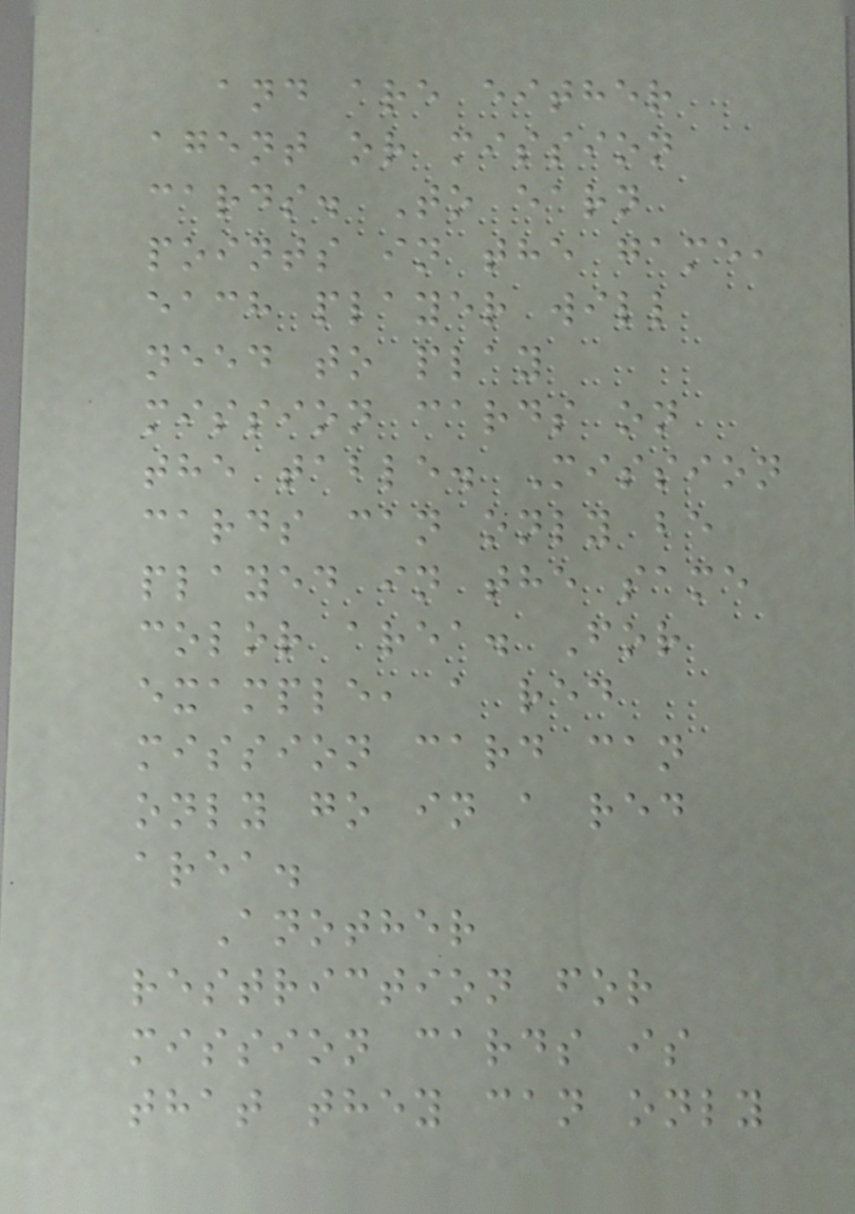and are either
agent or mission
cards. To earn
points in the game,
each player will
need to play
mission cards on
the table. Mission
cards can only be
played in the same
color area. For
example, a red
mission card can
only go in a red
area.
Another
restriction for
mission cards is
that they can only
